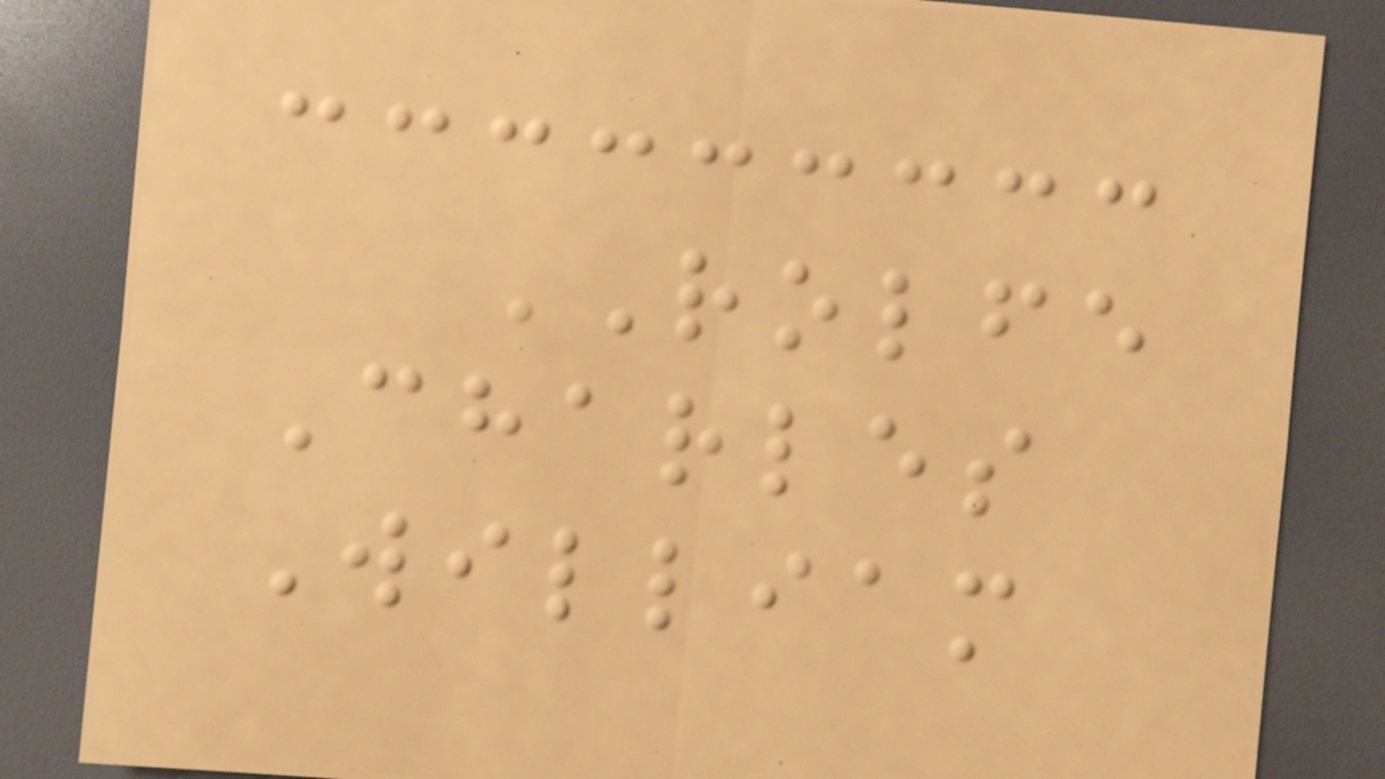ROLFE
Charles
William
